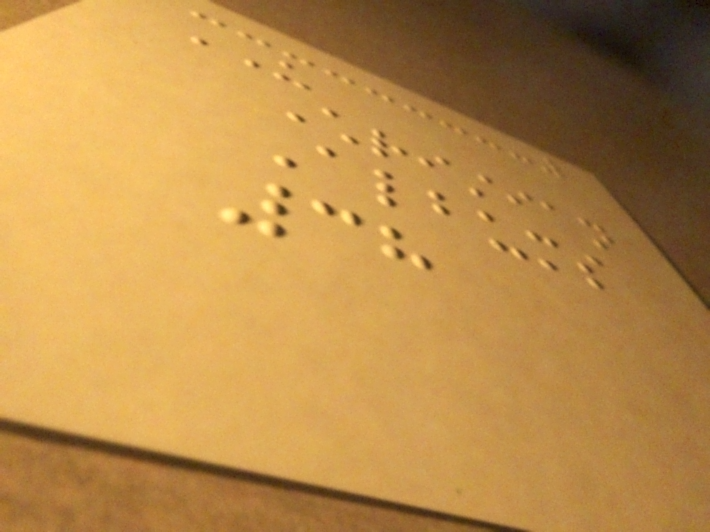US
Christian
Albums
38
